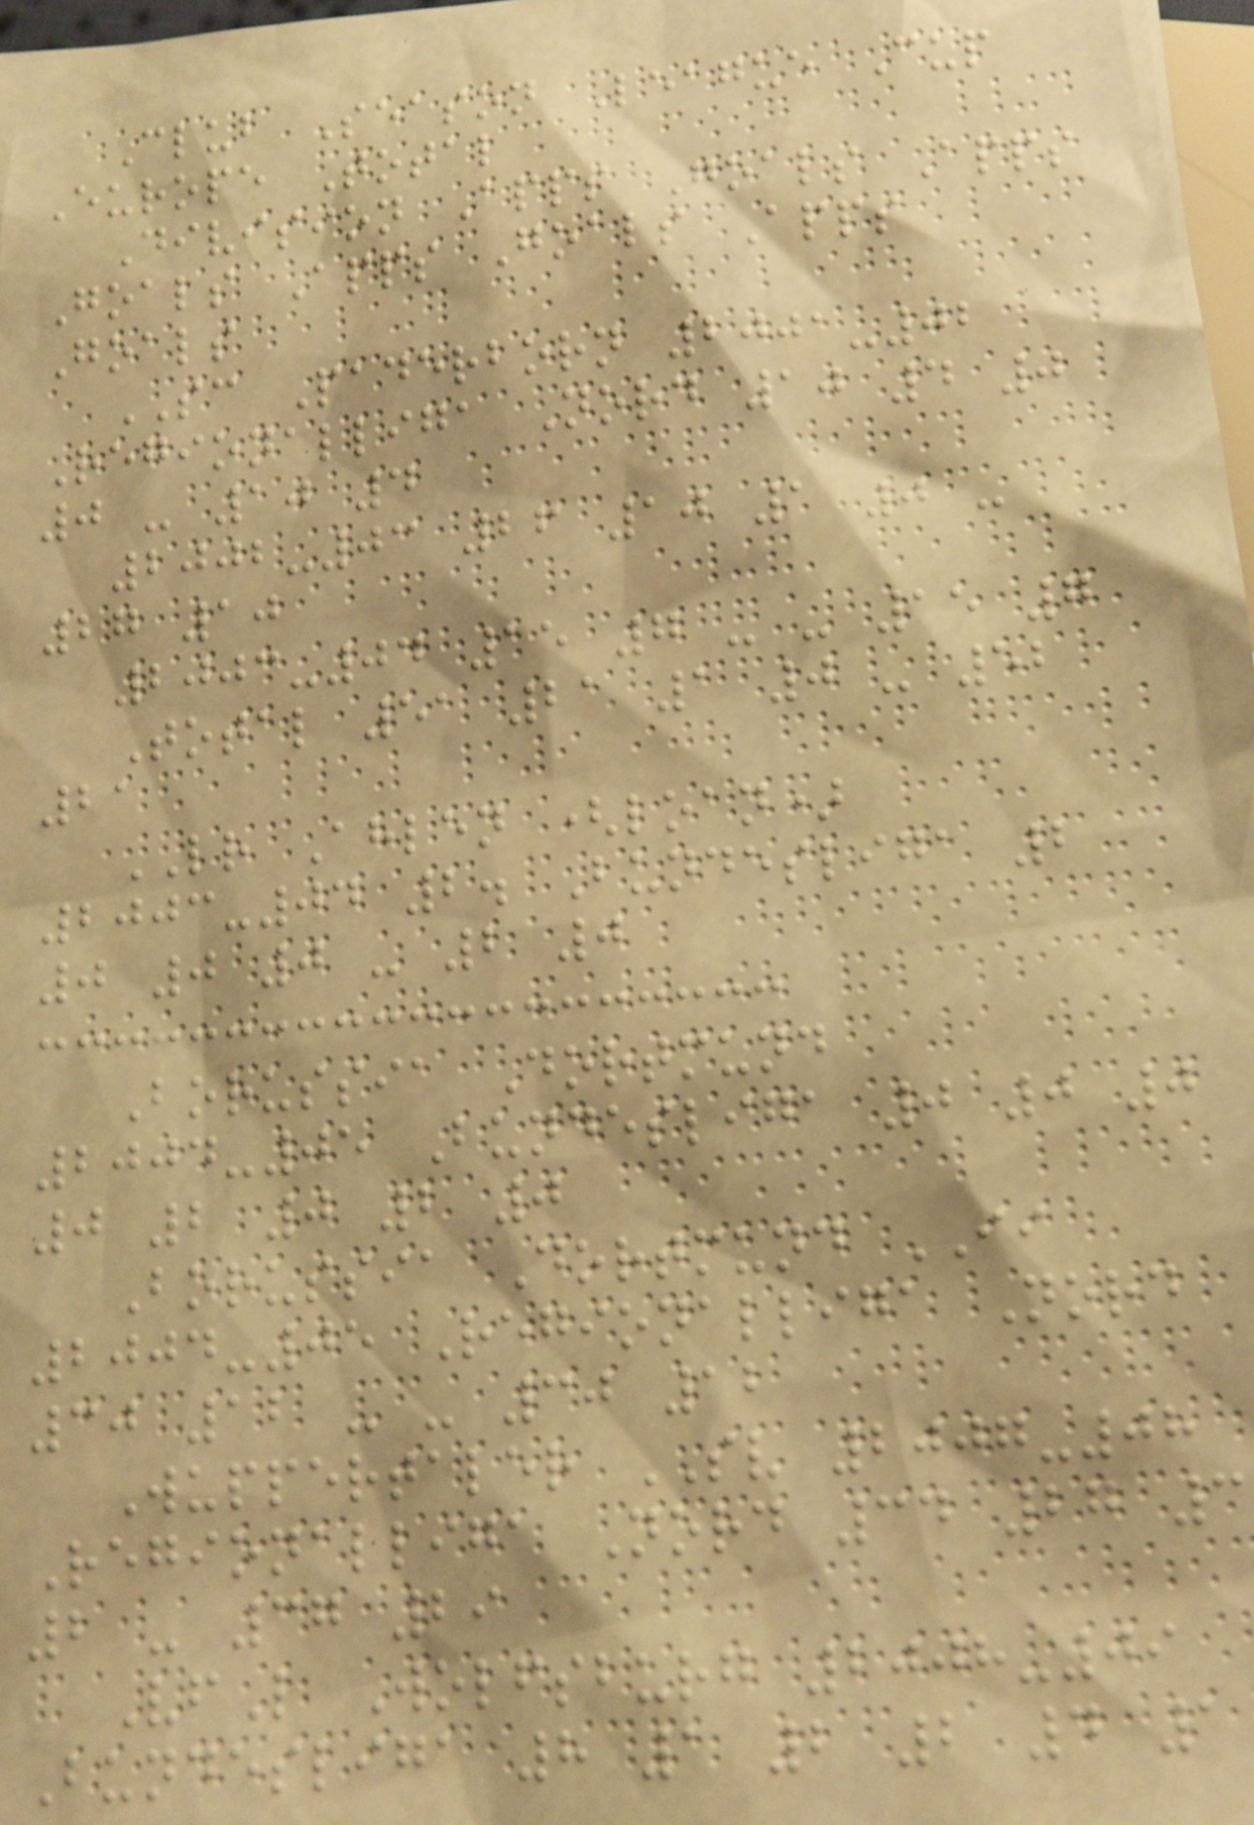Club Season League Cup
Europe Total
Division Apps Goals Apps
Goals Apps Goals Apps
Goals
SC Paderborn 2001-02
Regionalliga Nord 10 4 0
0 - 10 4
2002-03 26 10 1 0 -
27 10
2003-04 15 7 - - 15 7
Total 51 21 1 0 - 52
21
LR Ahlen (loan)
2003-04 2. Bundesliga 2
0 0 0 - 2 0
Borussia Dortmund
2004-05 Bundesliga 0 0 0
0 2 0 2 0
Borussia Dortmund II
2004-05 Regionalliga Nord
30 12 - - 30 12
Wuppertaler SV 2007-08
Regionalliga Nord 34 27 3
2 - 37 29
VfL Wolfsburg 2008-09
Bundesliga 8 1 2 2 4 1
